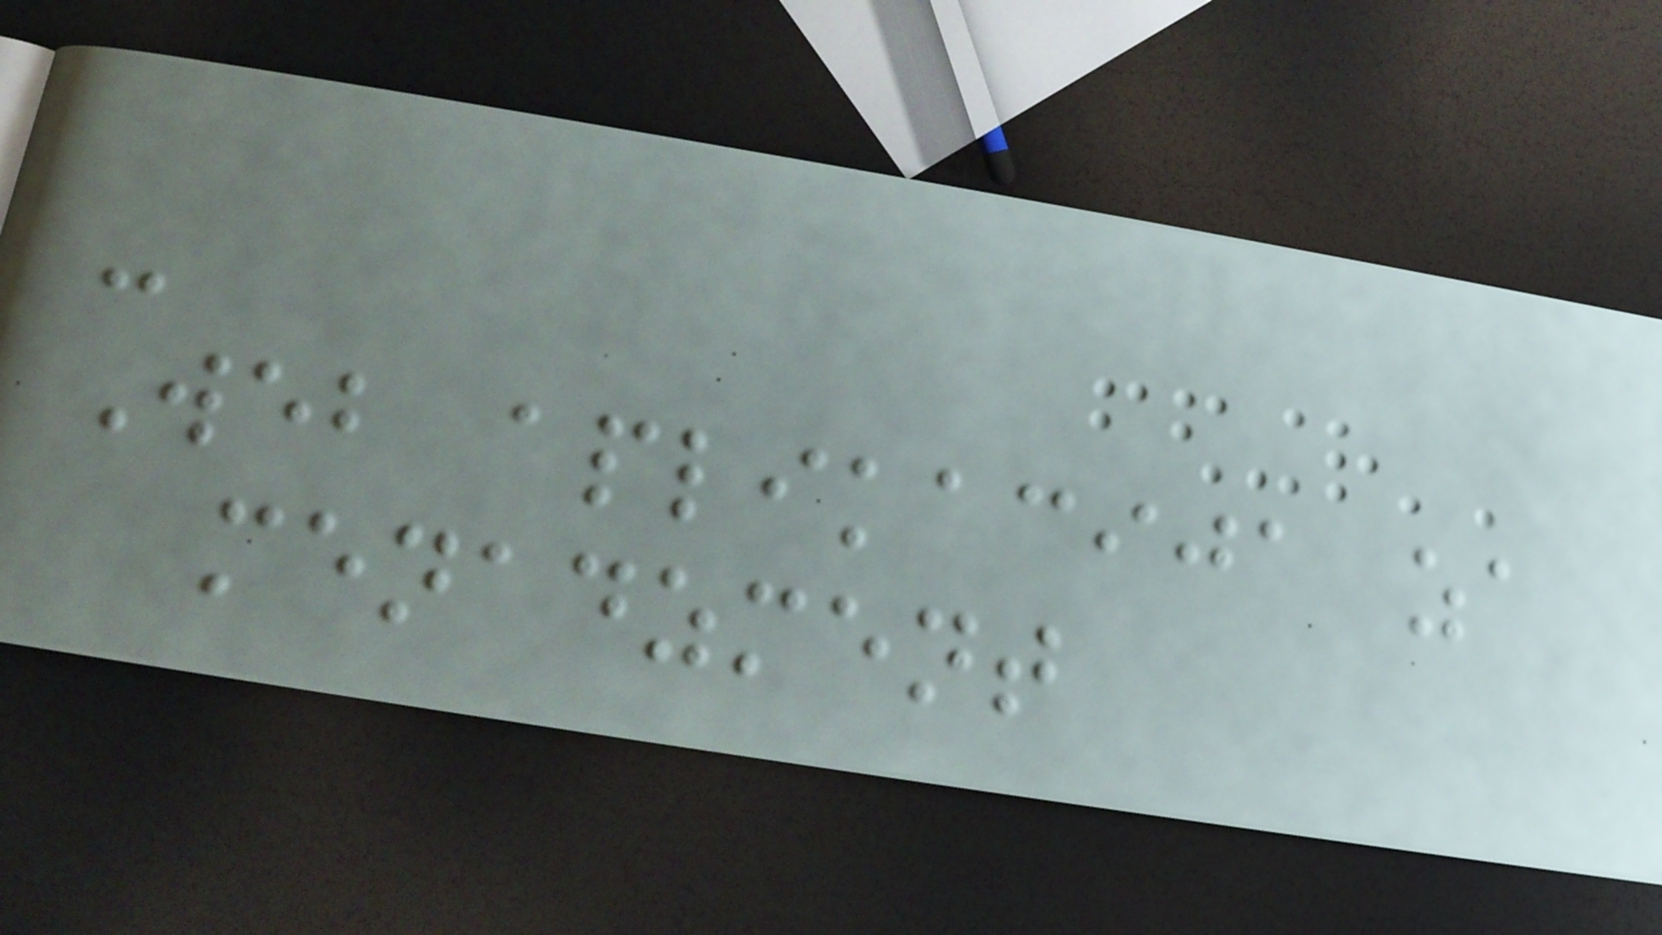-
Web aplikacija za
menadzment
